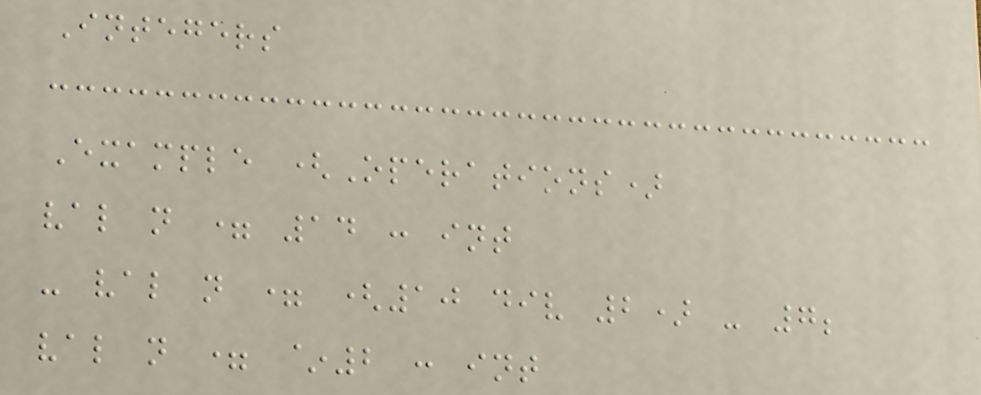Integers
Example (Operations)
val n = 14 : int
- val n = (10 div 2) - 7;
val n = ~2 : int
